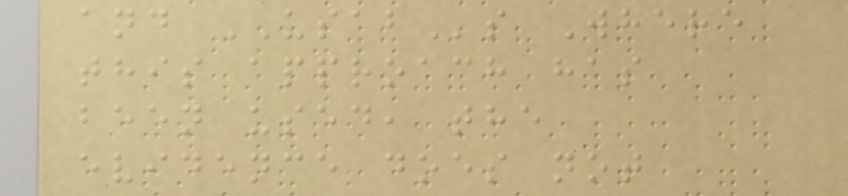and USABs Where
this approach has
been used, the
evidence does not
